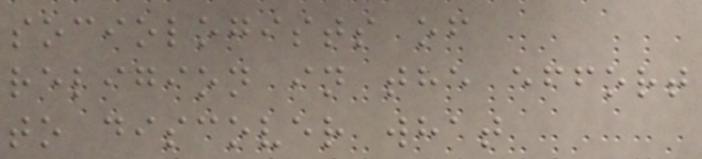sociologists of
religion in the effort
to discover what
